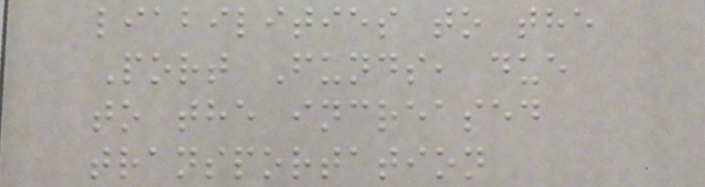liabilities to the
Port Funds, due
to the increased
transportation
